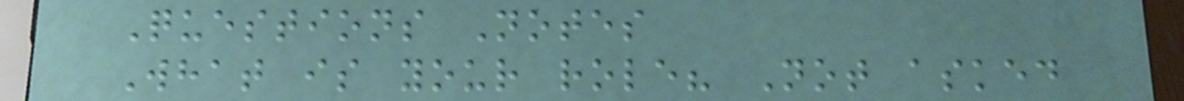Questions Notes
What is your role? Not asked
